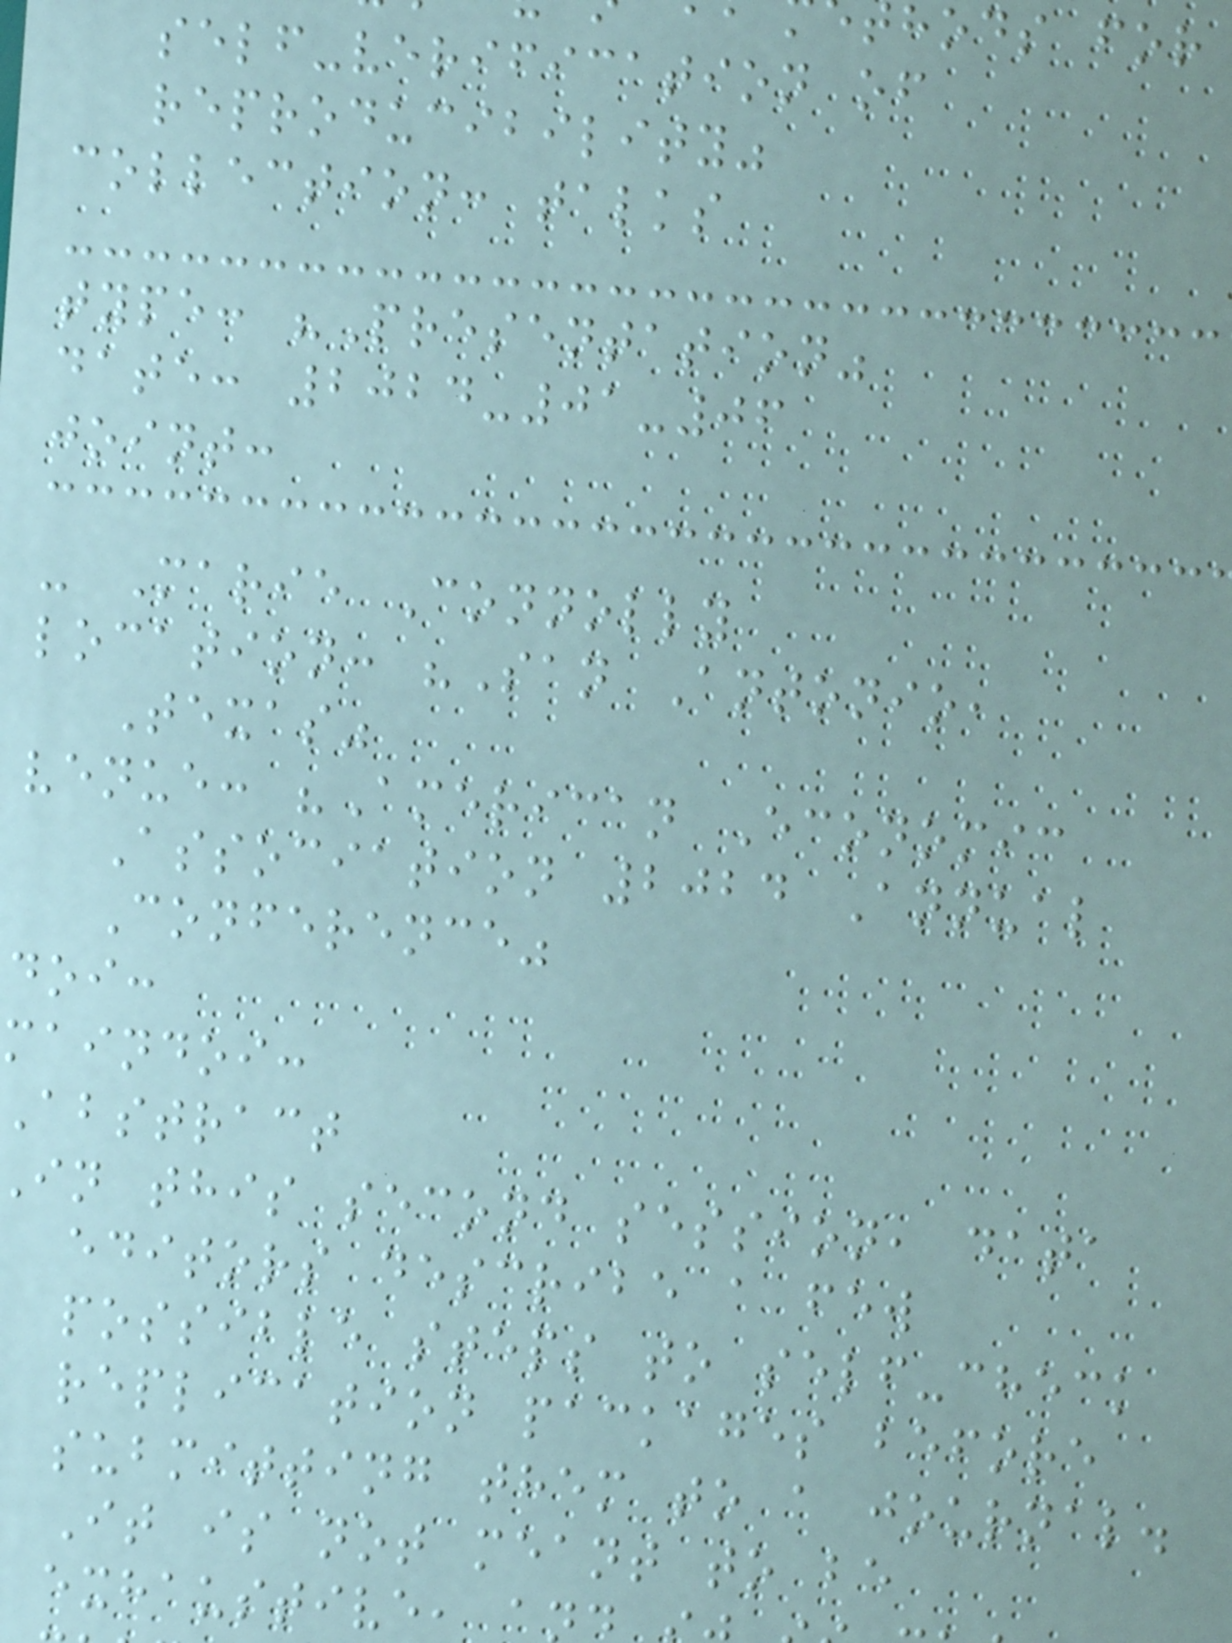hods for
self-verification of
reproducibility"
collection: talks
type: "Presentation"
date: 2024-01-06
joint:
- Marie Connolly
location: "San Antonio,
Texas"
venue: "American Economic
Association 2024 Annual
Conference"
doi:
maindoi:
abstract
in this second session, data
editors describe a few
possible steps to self-check
replication packages before
submitting them to a journal.
It is not meant to be
exhaustive,
